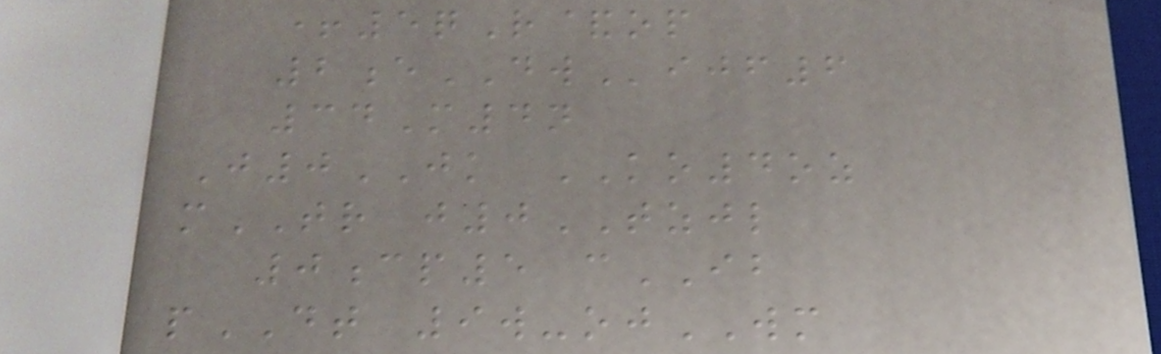+5qR&op
2eDWijf6
34M4n
J0JK KO4oz
mTR j0TZJL
0cp5 cIB
pDT 9w-ojWM
